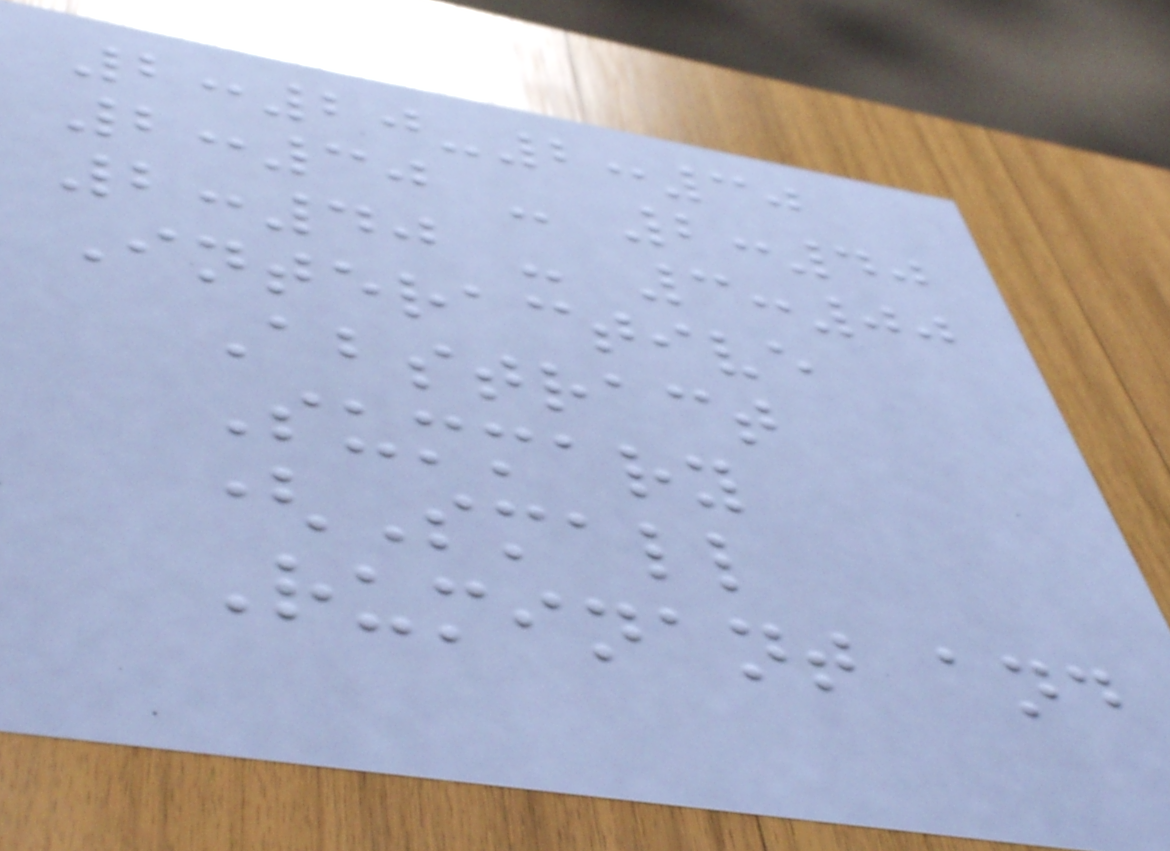2:20-2:30
2:30 - 2:40
2:40 - 3:00
Interactive
Abstract
Summary
(Small
Ruminant and
